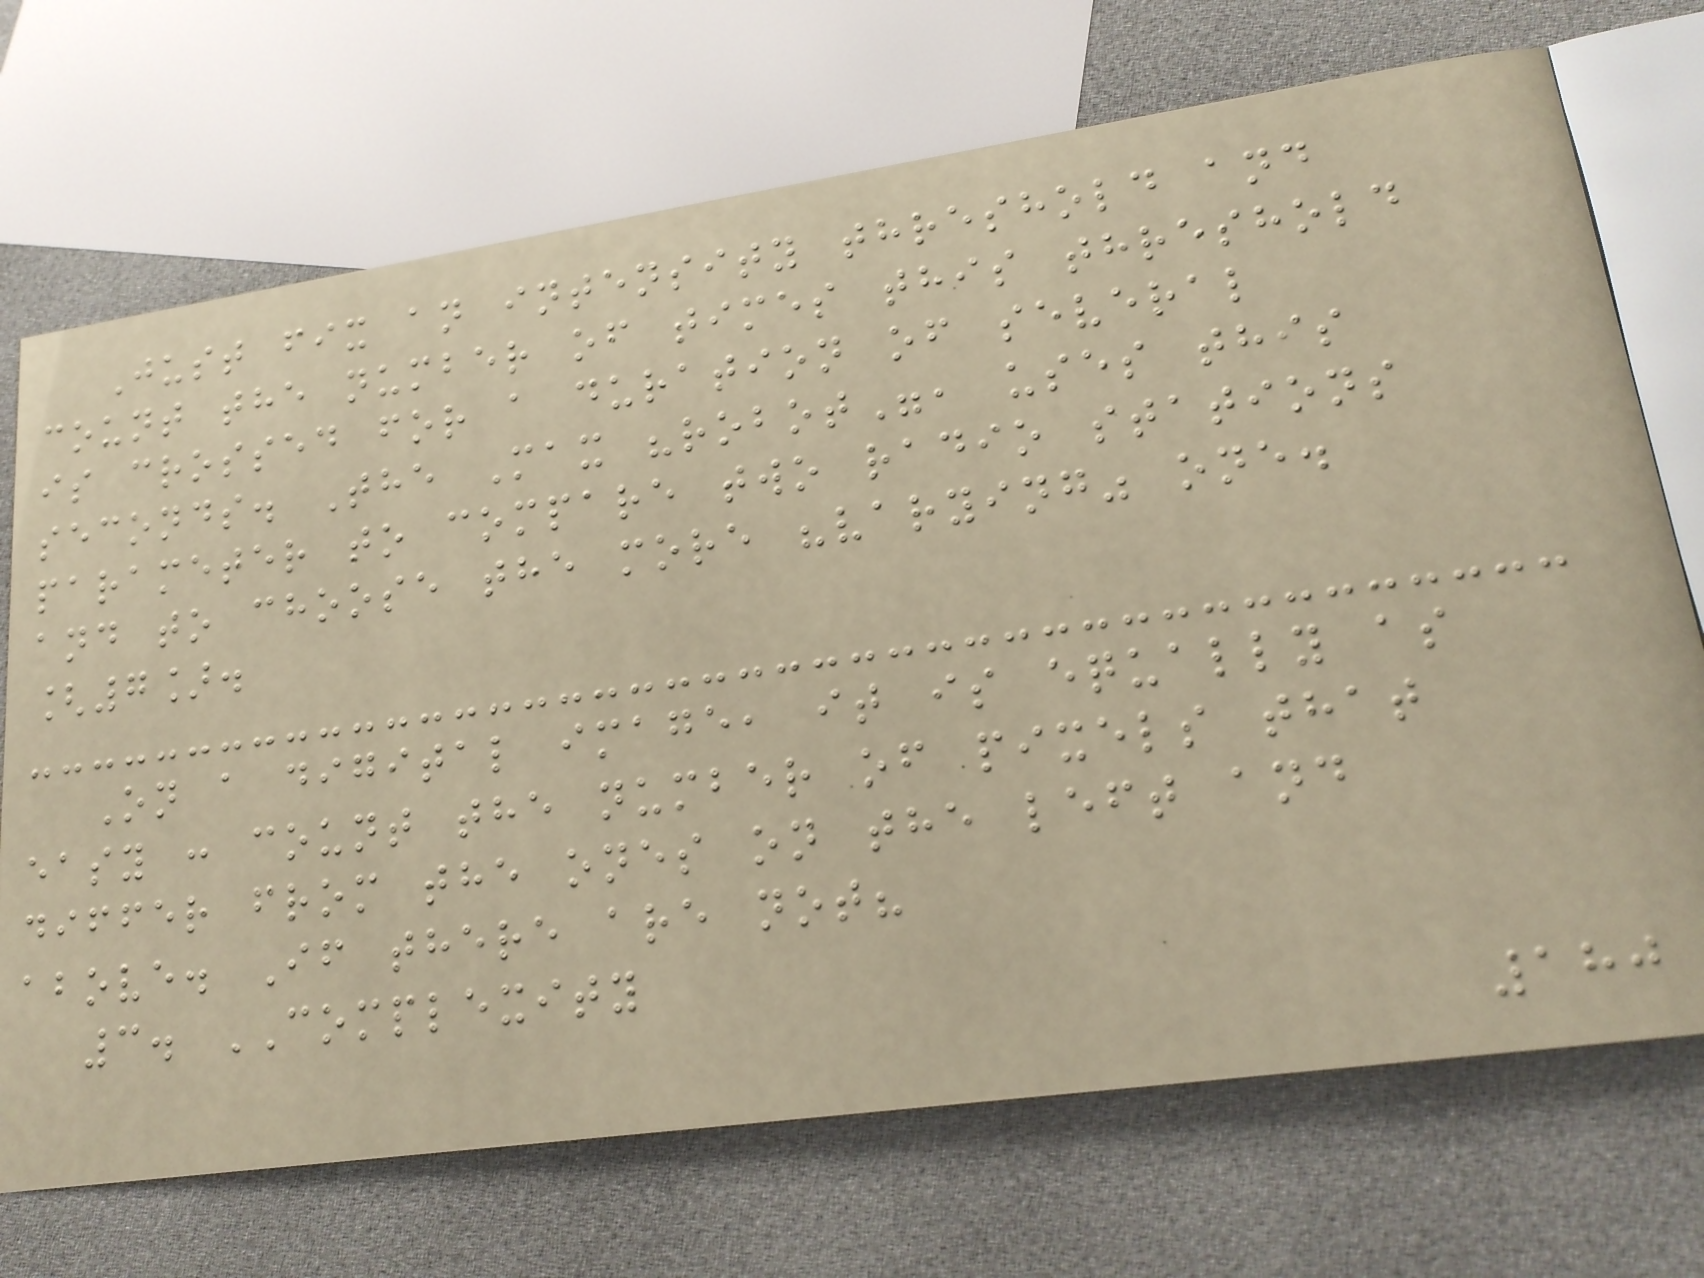Just fix an intensity threshold and
count the number of times this threshold
is crossed for a duration of several
seconds. The Max "robot", uses this
parameter to compare two radio stations
and to choose the more "varying" one.
[7].
On a digital image, it is equally as
easy : count the number of pixels that
differ from the ones on the left and
above. If there are not?
3. COMPLEXITY
180
